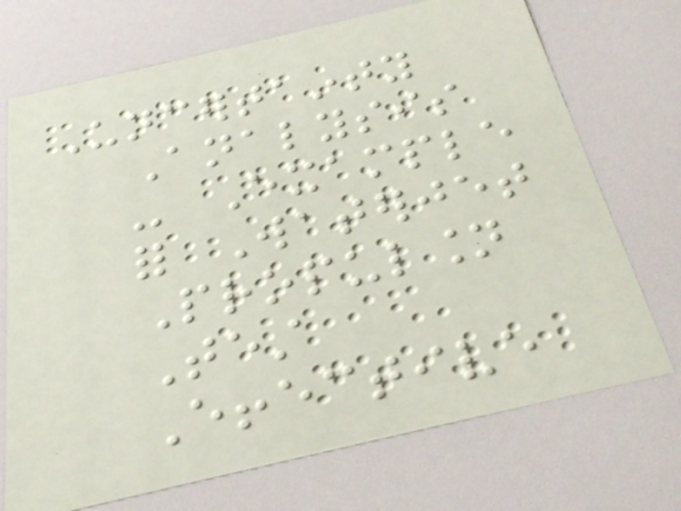Uncertainty
Analysis
- Example
for Waterjet
Propulsion
Test
Effective
